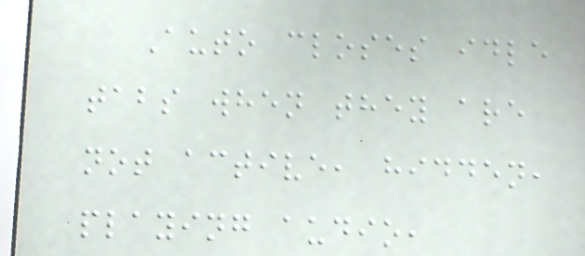Auto closes idle
tabs when they are
not active, hidden,
playing audio,
